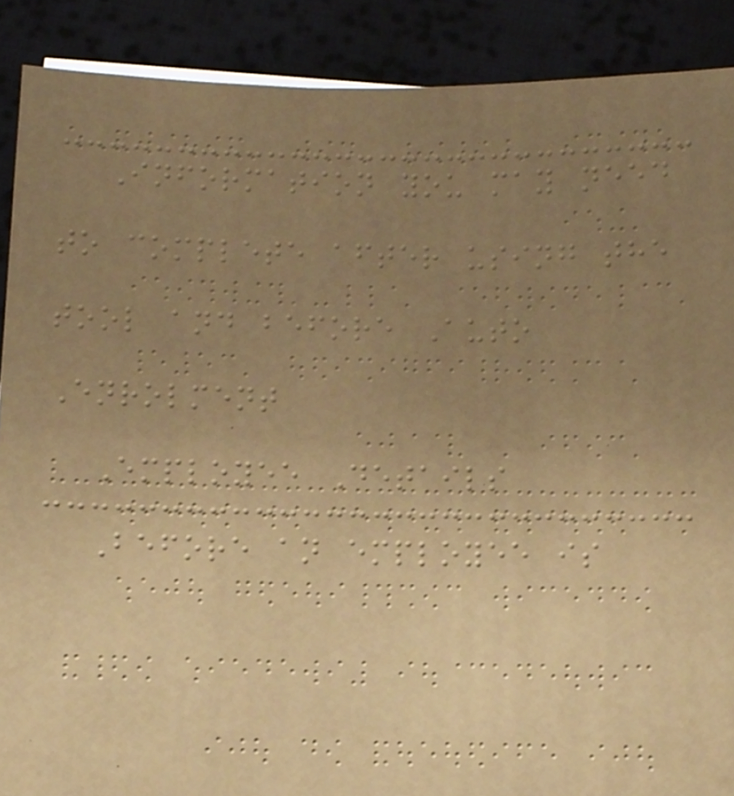Information you may need
to complete after using the
tool and before Auto
Enrolment
Employee Details
Before an employee is
